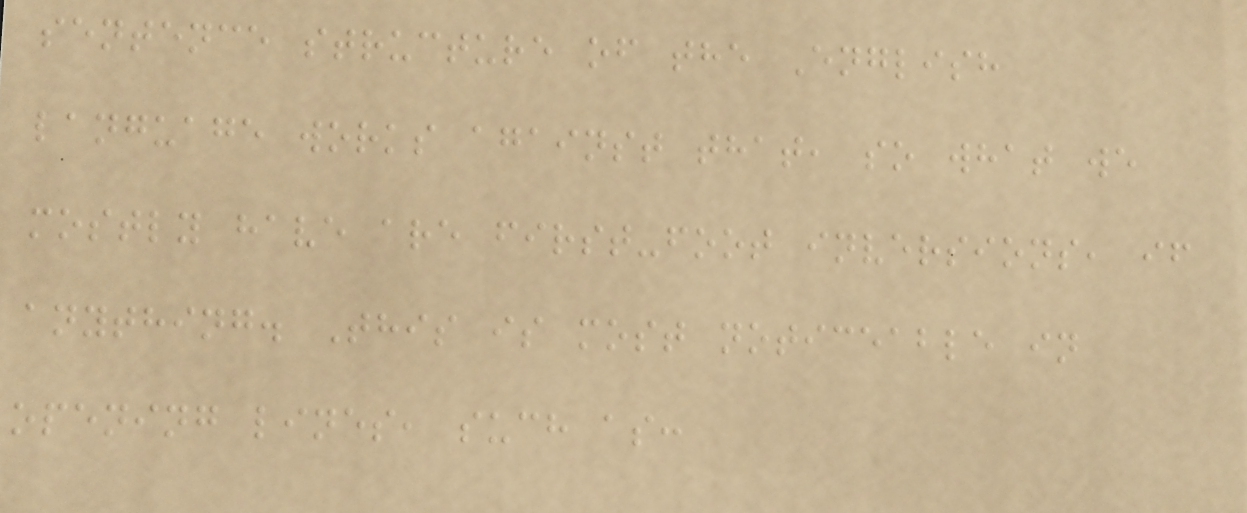sentence structure of the English
language works against that, so what we
mostly have are first-foot inversions, if
anything. This is most noticeable in
opening lines, such as:
